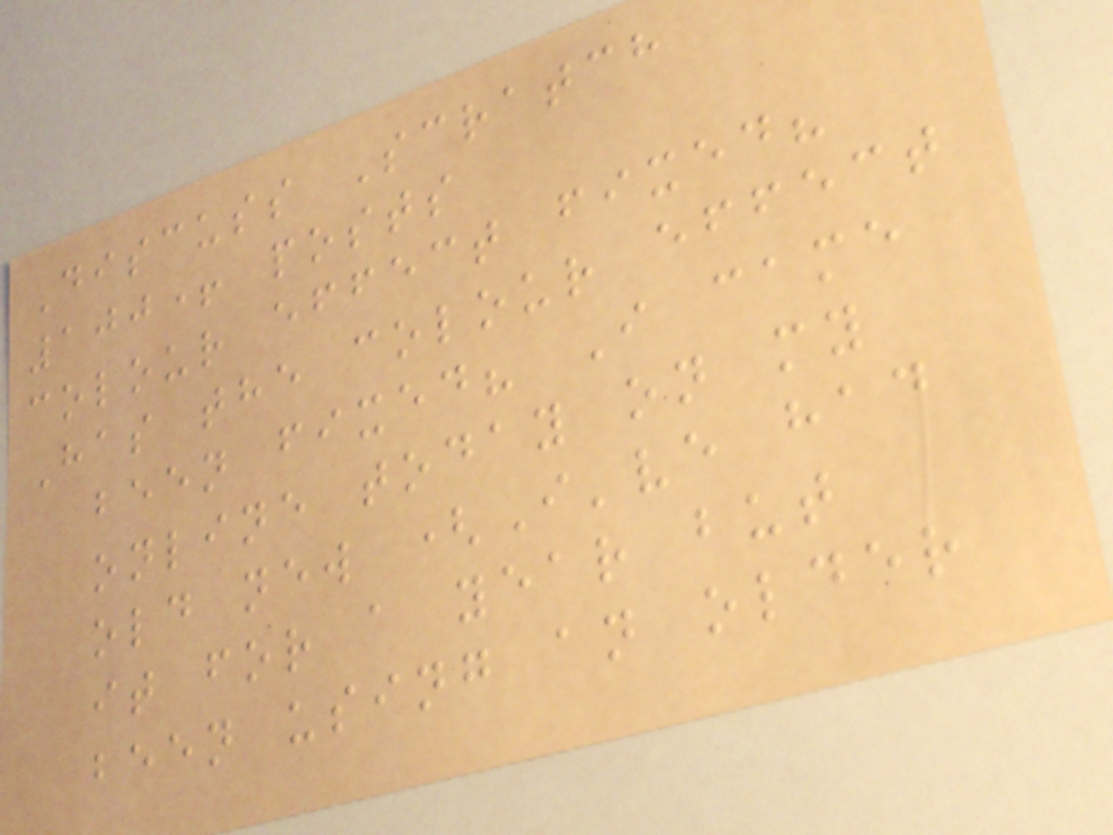Discuss Scratch
100+ posts
colour effect fixed?
Has the colour effect
been fixed? I came
online today on my
old new (I've had
it for a year but
been using an older
